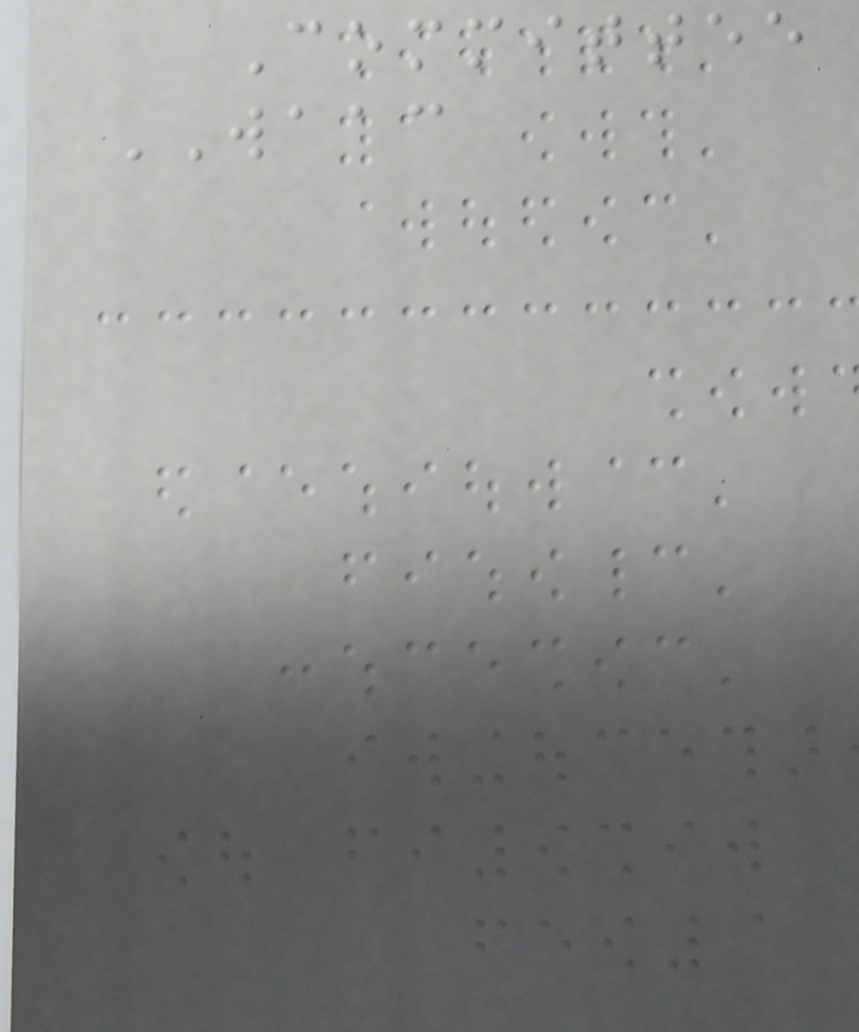Committee
WAAC
